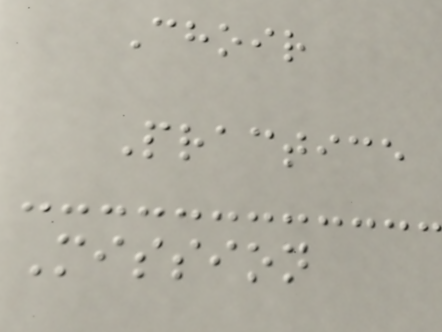Choir
Practice
Mission
